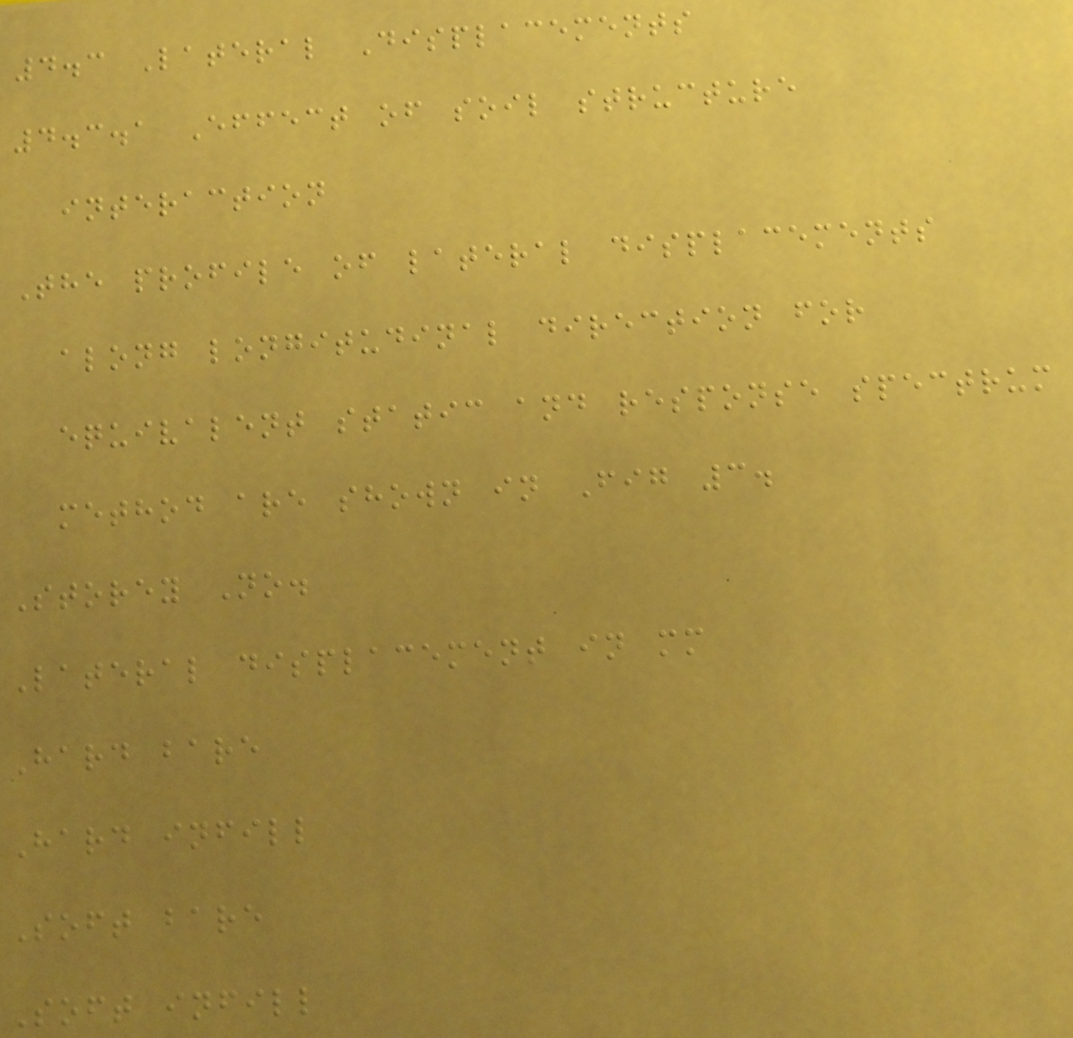4.3 Lateral Displacements
4.3.1 Effect of soil structure
interaction
The profile of lateral displacements
along longitudinal direction for
equivalent static and response spectrum
method are shown in Fig 3.
Storey No.
Lateral displacement in mm
Hard bare
Hard infill
Soft bare
Soft infill
